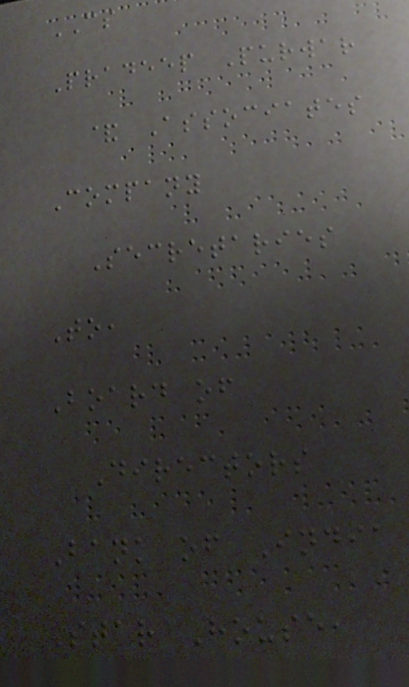CS
Pradeep Purwar
& Associates
Company
Secretaries
To,
Board of
Directors
Bank of India
Star House,
